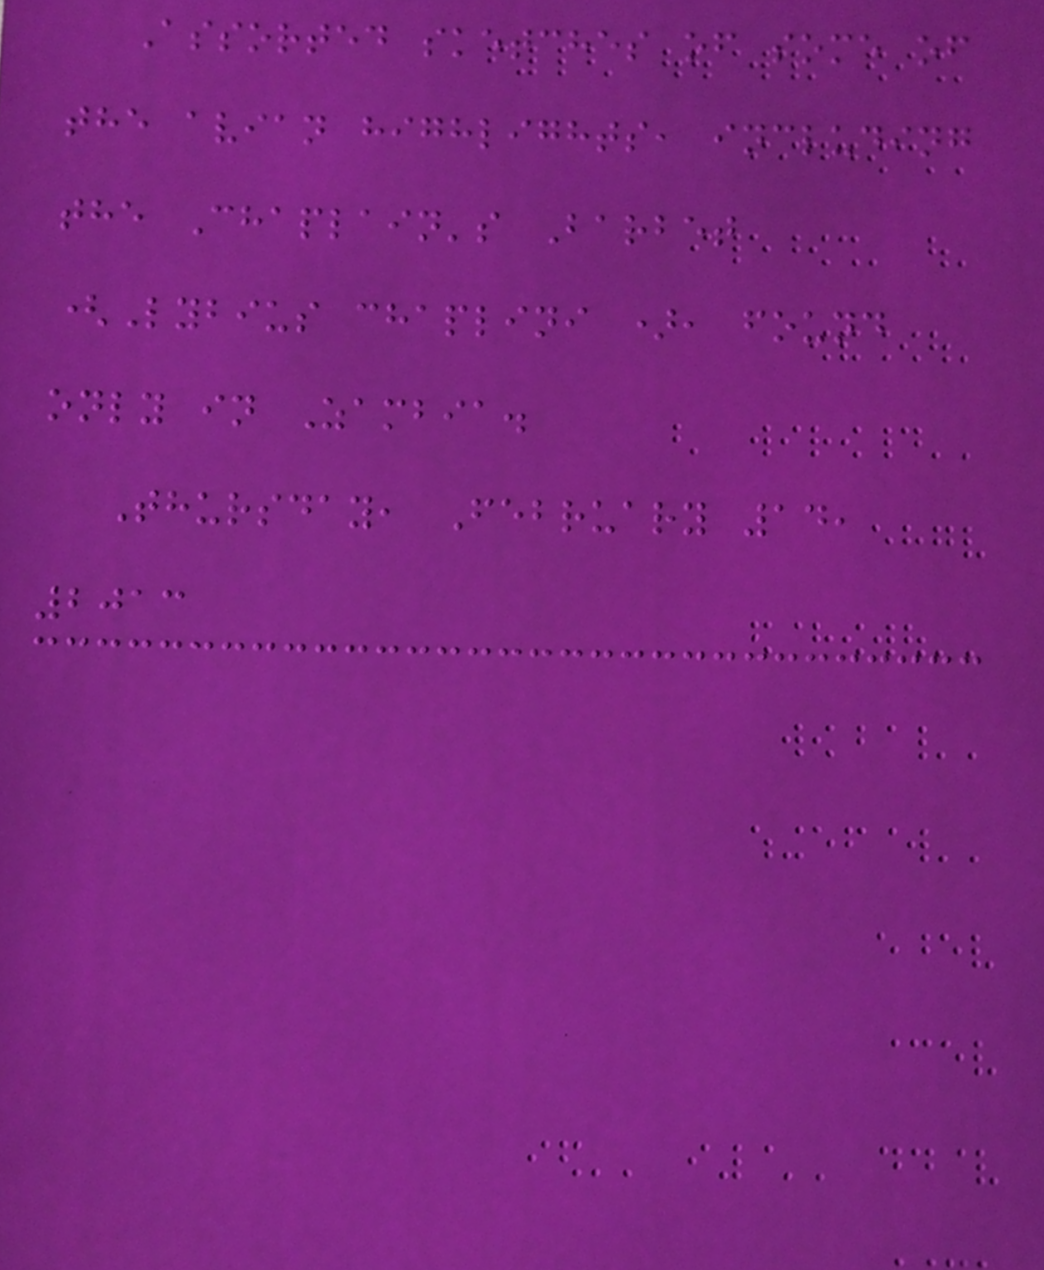Assorted sketches of some of
the avian highlights, including
the Chaplain's Barbet
(Lybius chaplini ), found
only in Zambia.
Thursday, February 14,
2013
